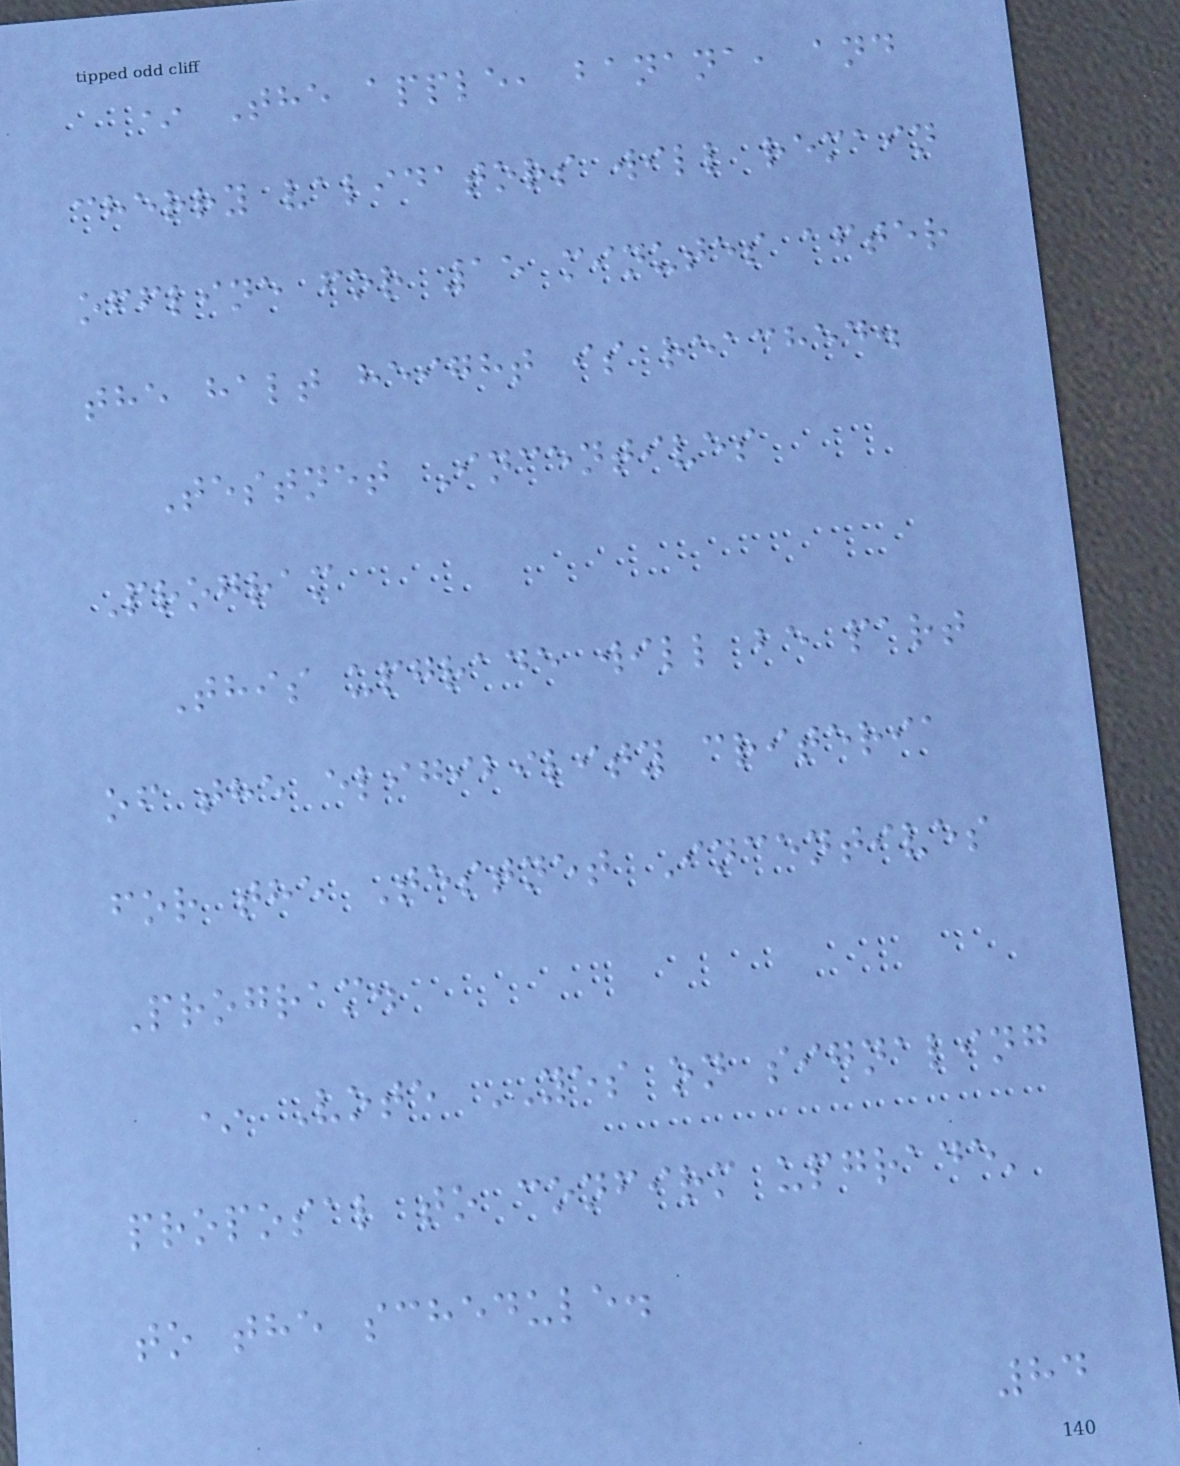* The apple, banana, and
cherry validators will remain
offline for 15 minutes after
the halt height is reached.
Testnet Incentives
Program
This upgrade will be part
of the eligibility criteria
for the Testnet Incentives
Program.
* Vote YES on signaling
proposal to confirm upgrade'
to the schedule.
84
